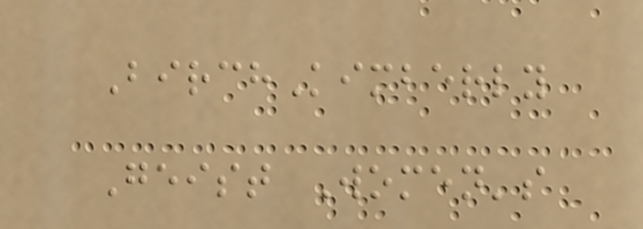BirchKimberly
Geist Women's
